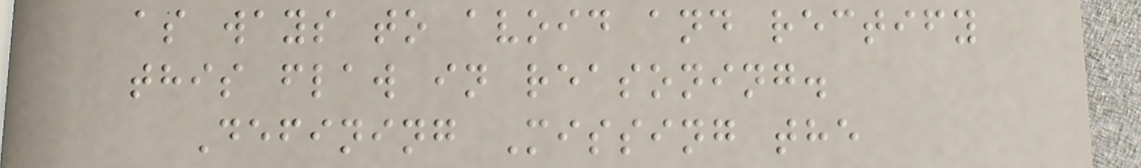as ways to avoid and rectify
this flaw in reasoning.
Defining Missing the
